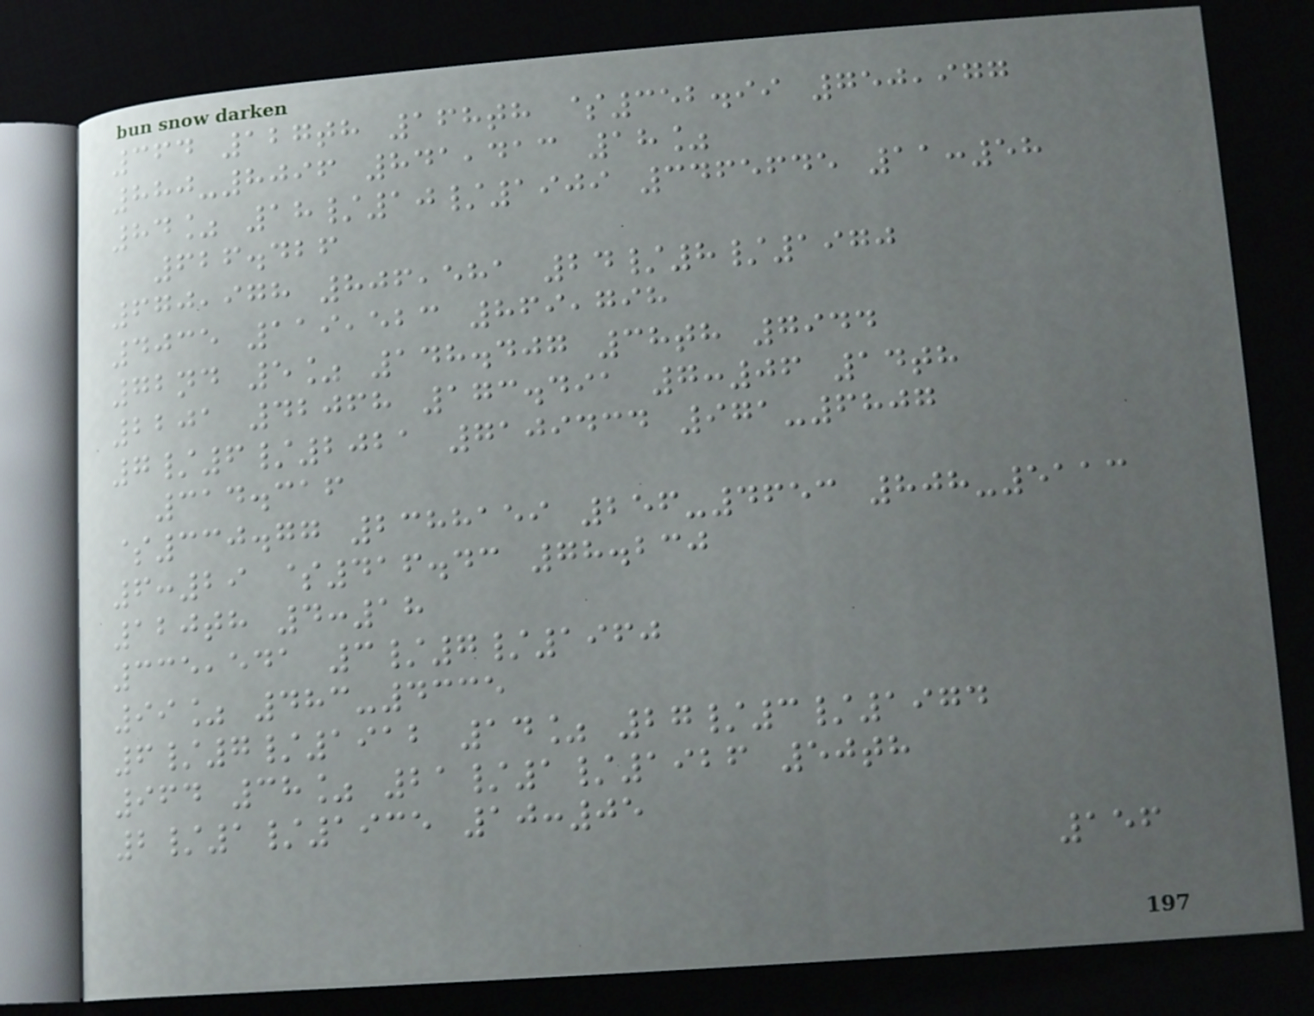364 127th 168th $352.99 750,977
880-8096 841,413 18%
84% 18/10/1909 3465645 11:58
626.426
670,978 806,581 24/8/1970
4035 119,523 869,798
72nd 5% 148.407 38th 7944
2201 42068 173.491 7:06 14th
7/6/2021 7109434 971-6807
314.316
$330.77 2388159 256-4653 808-5113
6:29 $416.43 78.230
120th 4:18
335,541 3/7/1960
99% 483-4335
6/7/1912 14% 27/3/1974
964 38% 21/1/1926 50th
2/1/1935 10:05
156
